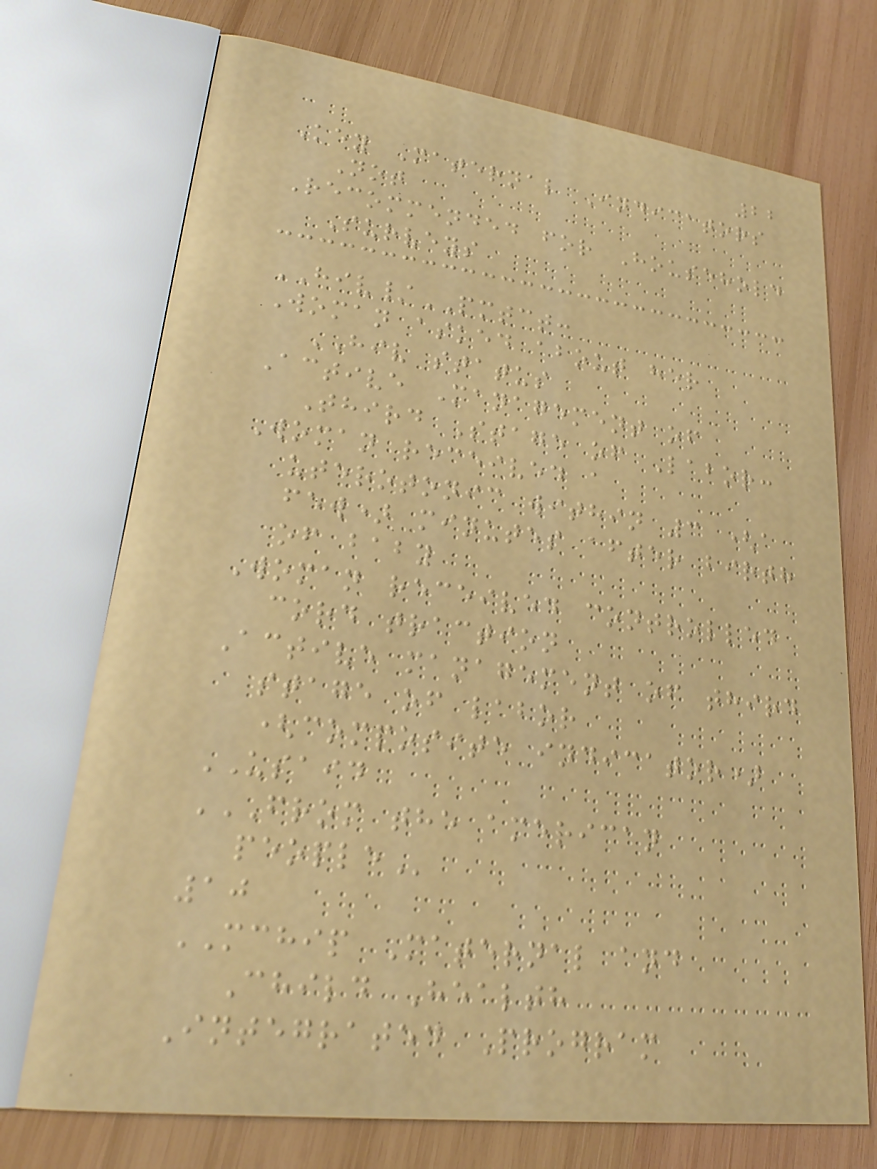22
Key Maternal Indicators
Not
Recommended for Household
Surveys
HIV/PMTCT:
Woman asked about her
HIV status
Active Management of
Third Stage of Labor:
Woman received a
uterotonic within 3 (a
few) minutes after birth
of baby
Woman received controlled
cord traction
Active management of third
stage of labor
(composite indicator)
USAID
FROM THE AMERICAN
PEOPLE
10
MCHIP Maternal and
Child Health
Integrated Program
